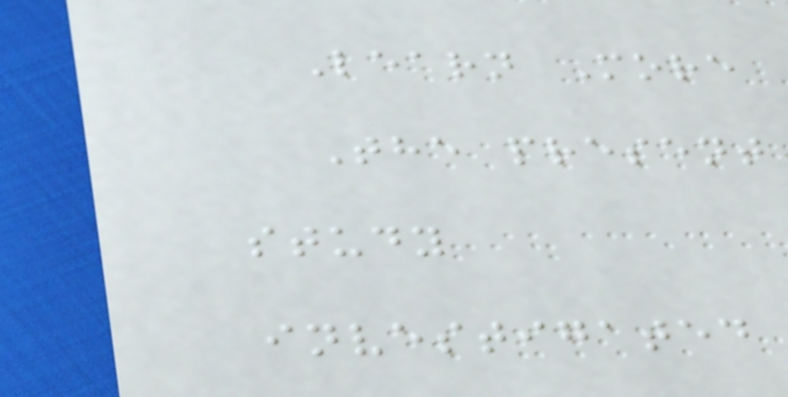Learn More
The present
study
investigated
